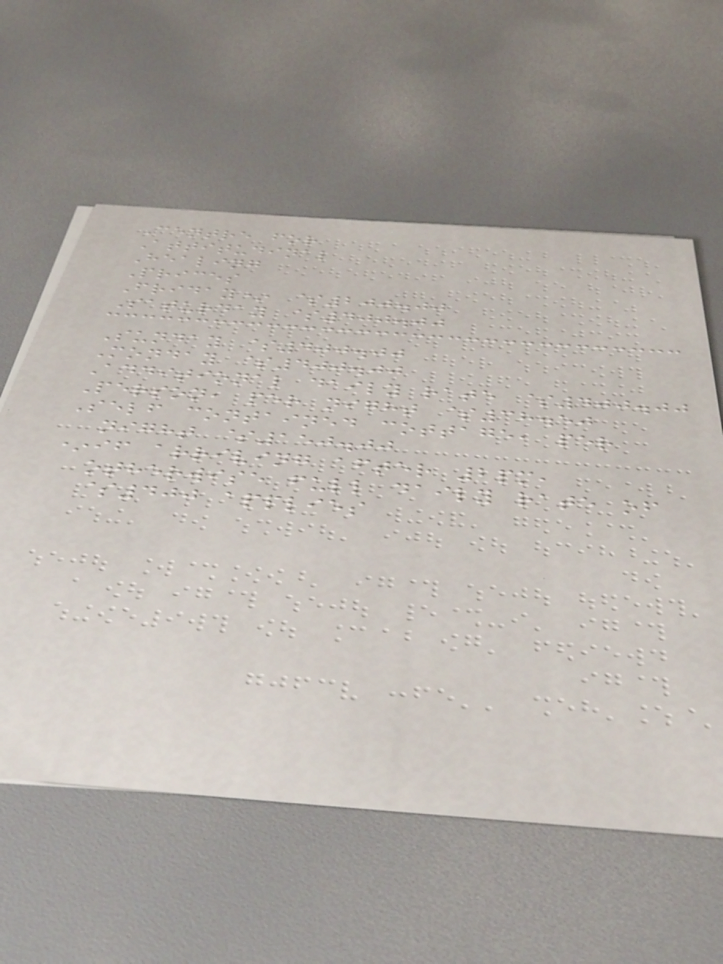Centre for
Attitudinal
Healing
Prices
Friday* $200.00
Saturday $400.00
Sunday $400.00
Monday $400.00
Additional daily rate $400.00
Person, per night $38.50
Self contained cottage, per
night $150.00
*if arriving after 2pm,
otherwise full daily rate of
$400 applies
